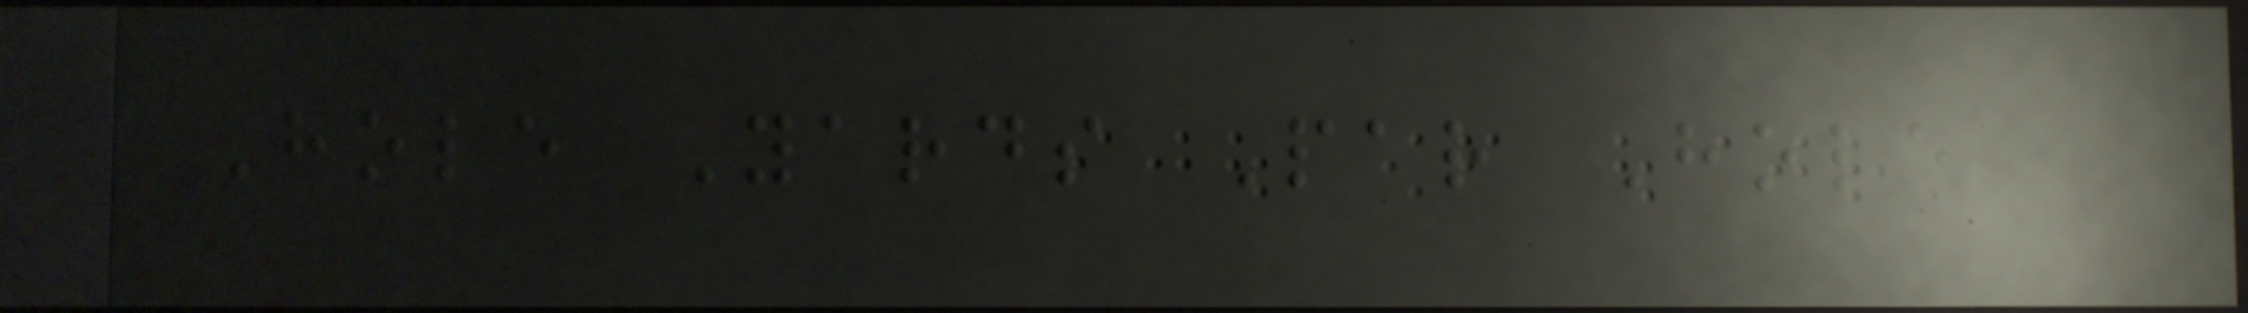Hole Yards Par Hole
